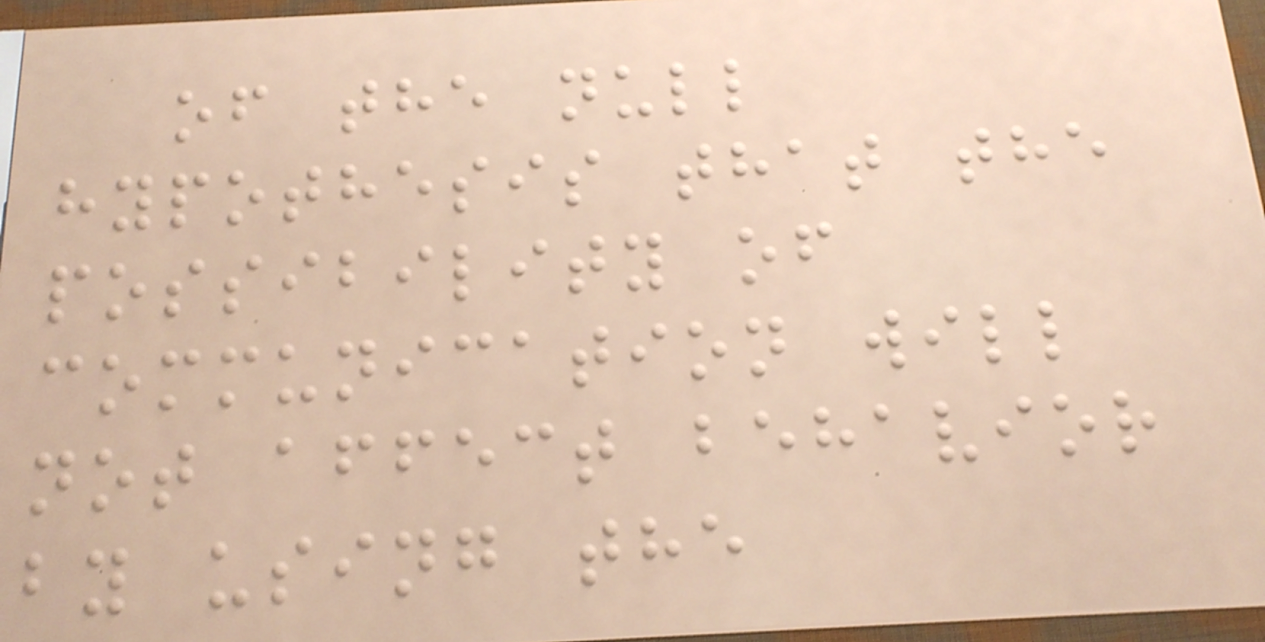of the null
hypothesis that the
possibility of
communication will
not affect behavior
by using the
